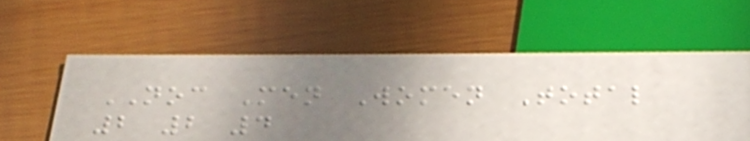NOC Men Women Total
2 2 4
